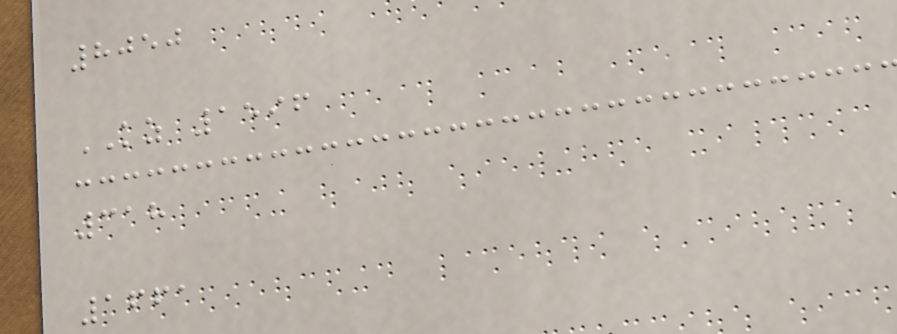8050
KZ 1596
318
1661
